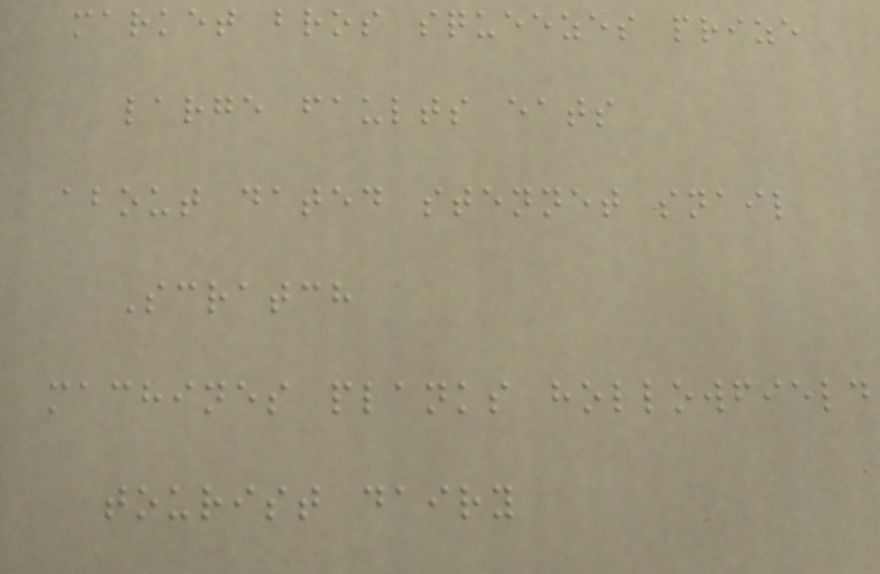market bros squeezes prize
large faults eats
about dated stennet snail
Scratch
machines planks hollowfield
tourist dairy
